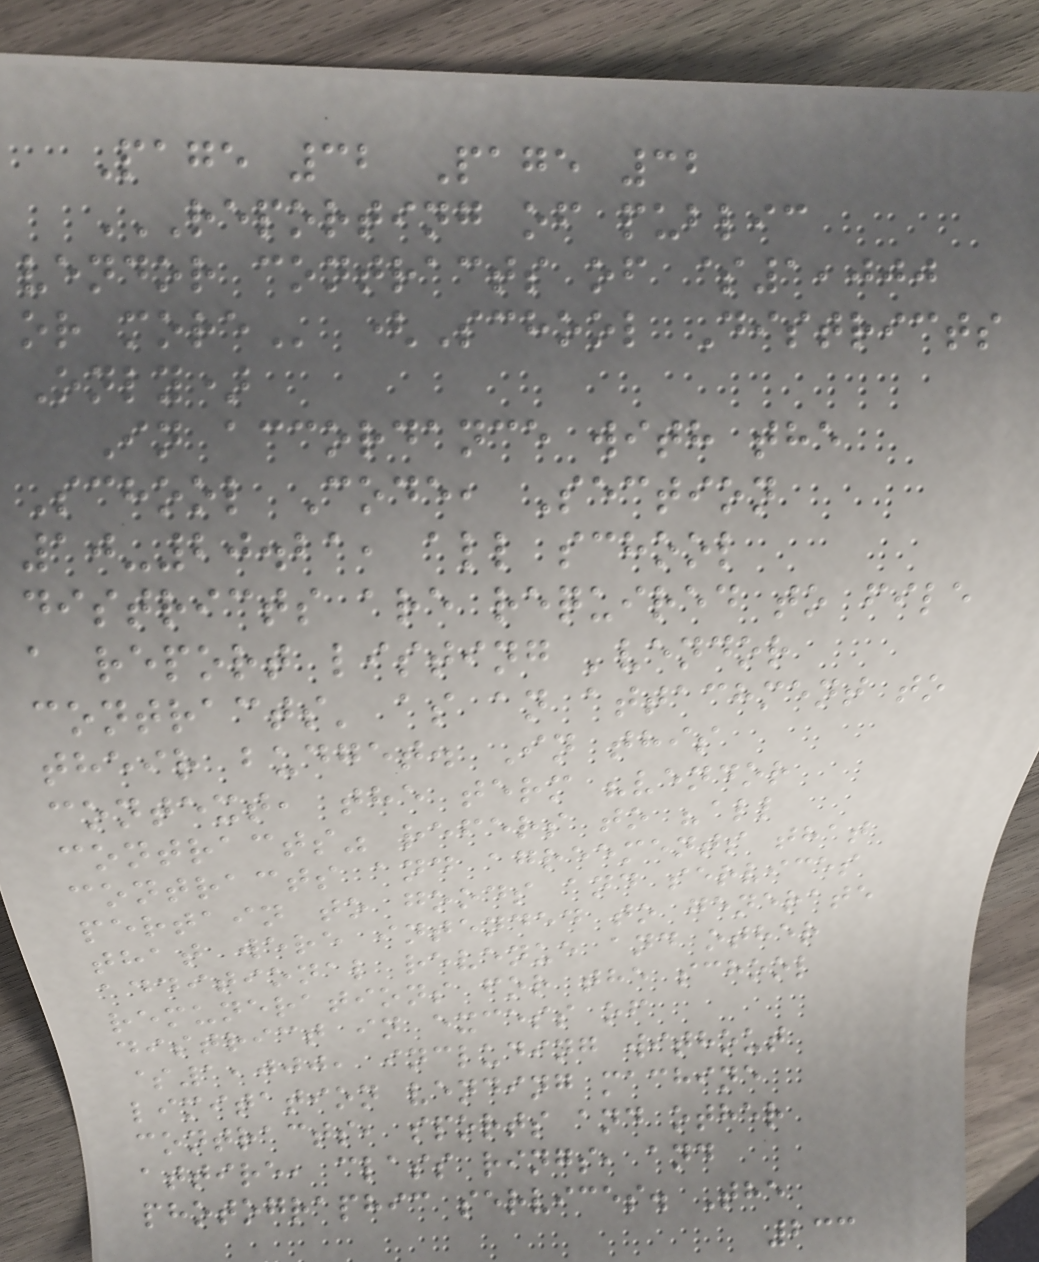Page 32 Page 32
REPORTING OF PUBLIC
VENDOR CONTRACTS OF $1,000
OR MORE (School Districts
Only)
In accordance with the
School Code, Section
10-20.21, all school
districts are required to file
a report listing 'vendor
contracts' as an attachment to
their budget. In this
context, the term "vendor
contracts" refers to "all
contracts and agreements that
pertain to goods and services
that were intended to generate
additional revenue and other
remunerations for the school
district in excess of
$1,000, including without
limitation vending machine
contracts, sports and other
attire, class rings, and
photographic services. The
233
